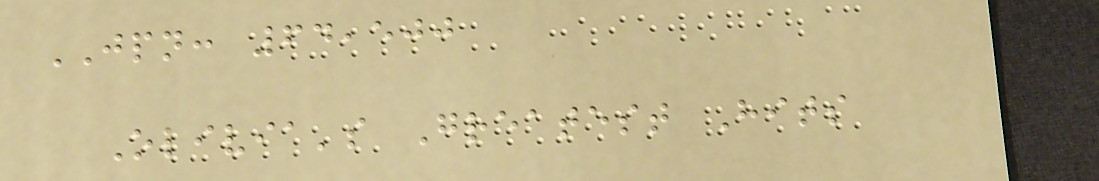JPN: 64,500
Olivia's Greatest Hits
